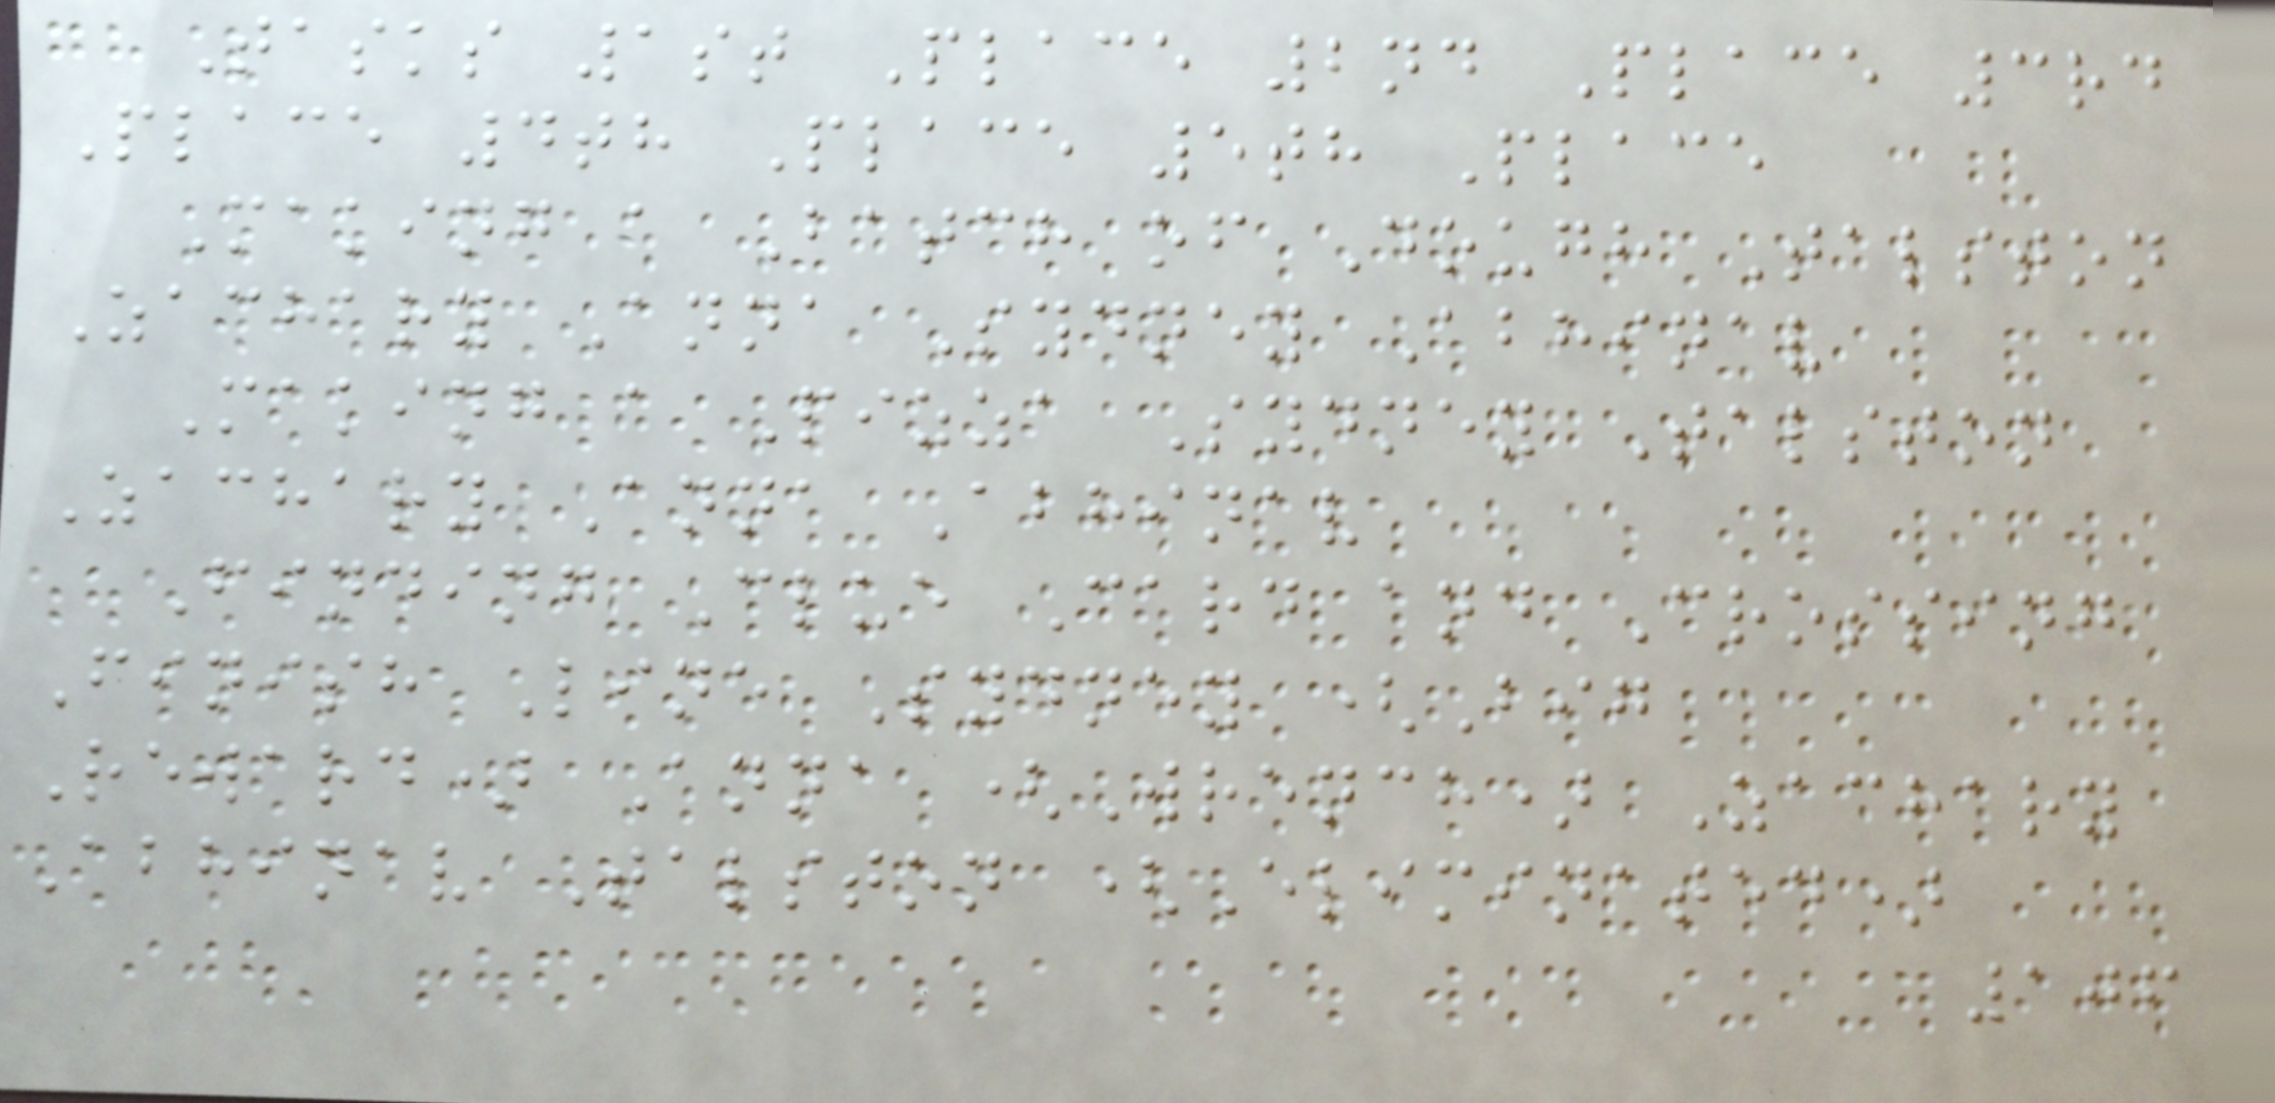Tasks 1st Place 2nd Place 3rd
Place 4th Place 5th Place
Making a Batch of Dough Talston
Zachary Anna Sydney Abhinav
Making a Pizza Sydney Talston
Zachary Anna Abhinav
Finding Clue Card and Crossing
Finish Line Sydney (Big
Reward) Anna (Wrench) Zachary
Abhinav Talston (Eliminated)
106
